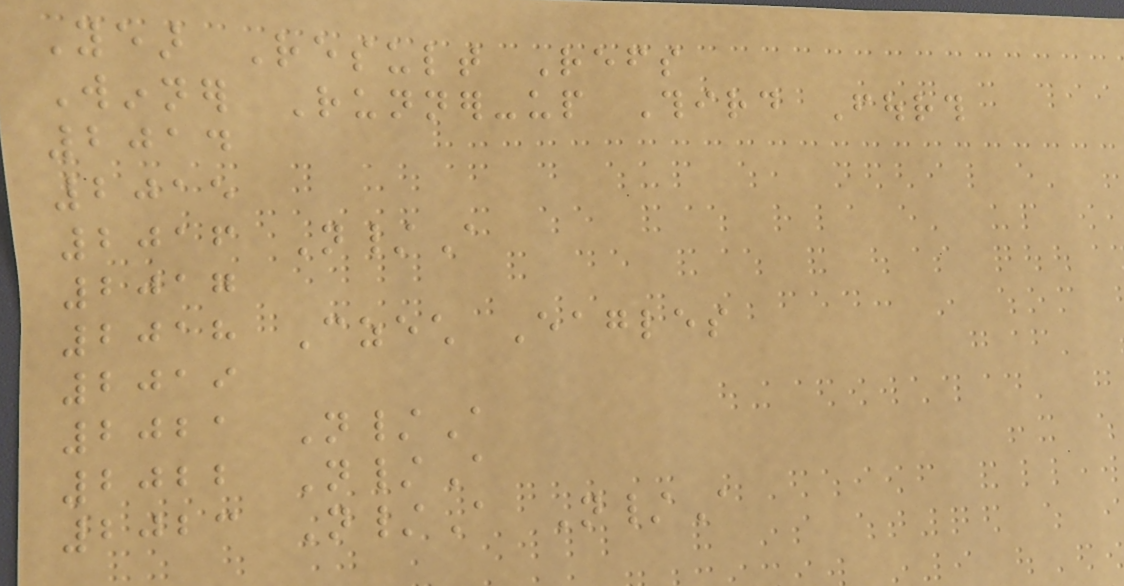Year Result Refs
Winner Runner-up Third Fourth
2014
2015
2016 N/A
2017
2018 Czech Eagles
2019
2021 N/A
2022 N/A
2023 N/A N/A
